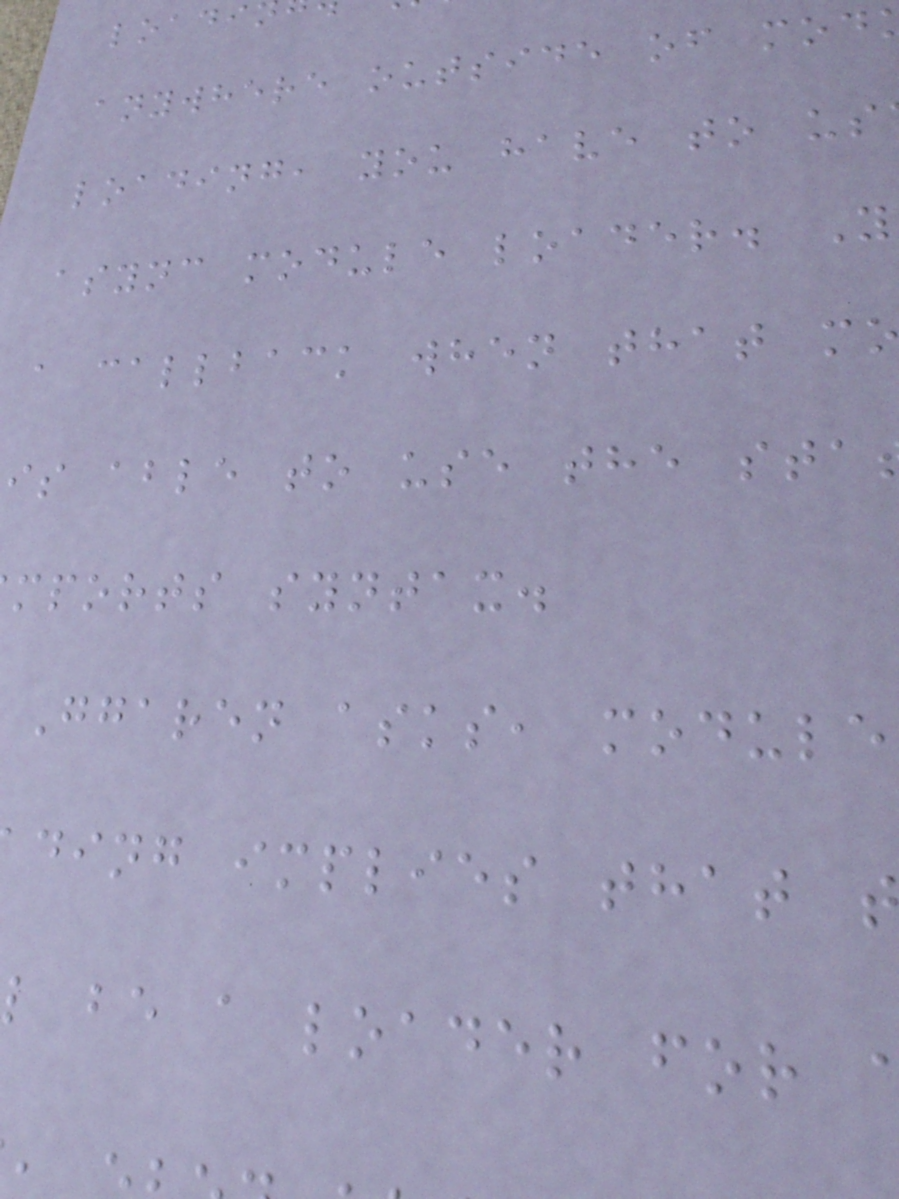anywhere outside of mod
loading, you have to us
async module loader. Y
a callback when that m
is able to use the sta
mports syntax.
Ggaren asks, module
ding implies that
l be a loader for
